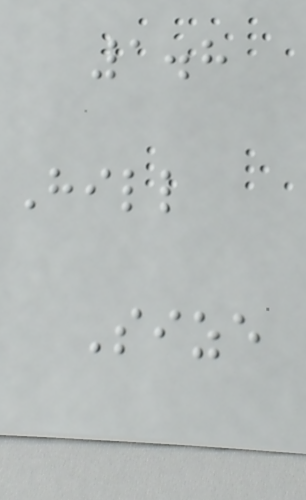1.8
Hill
Size
